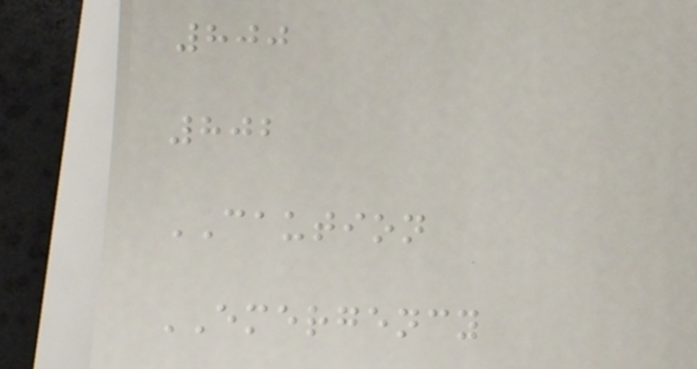800
802
CAUTION
EMERGENCY
